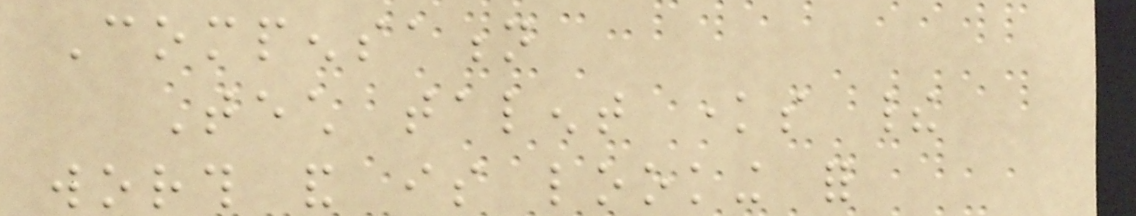Compensation
Tech talent knows their
worth and is looking for
